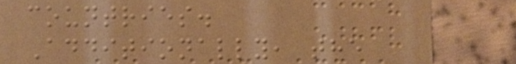countries.
Additionally, the
